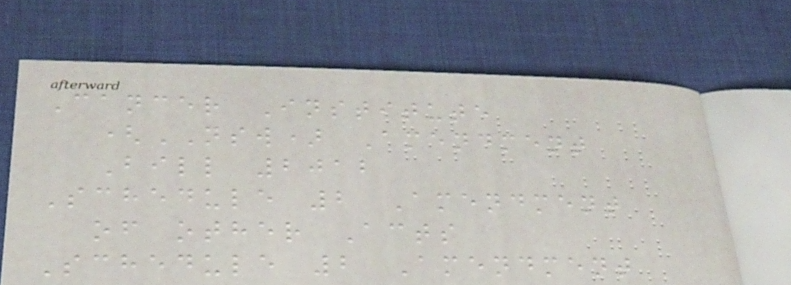Cancer Institute
(NSW) Amendment
Bill 2012
Schedule 2 Amendment
of other Acts
Schedule 2 Amendment
